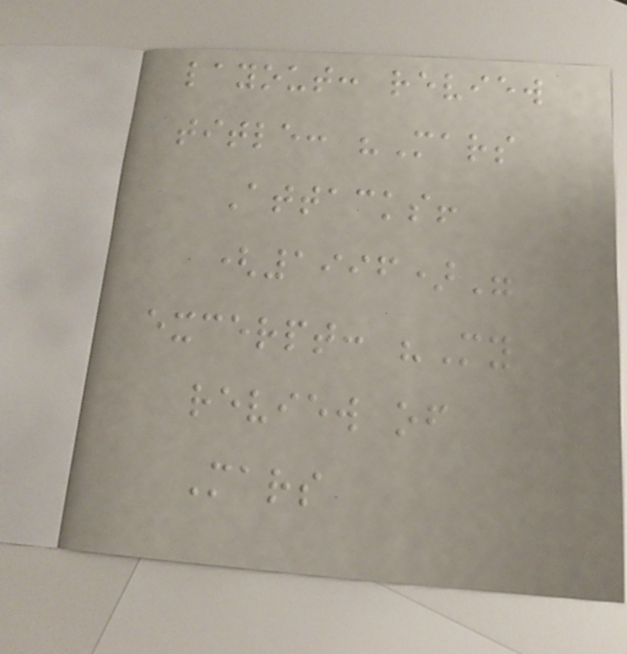layout: review
title: "Mars
Attacks!
(1996)"
excerpt: "My
review of
Mars
